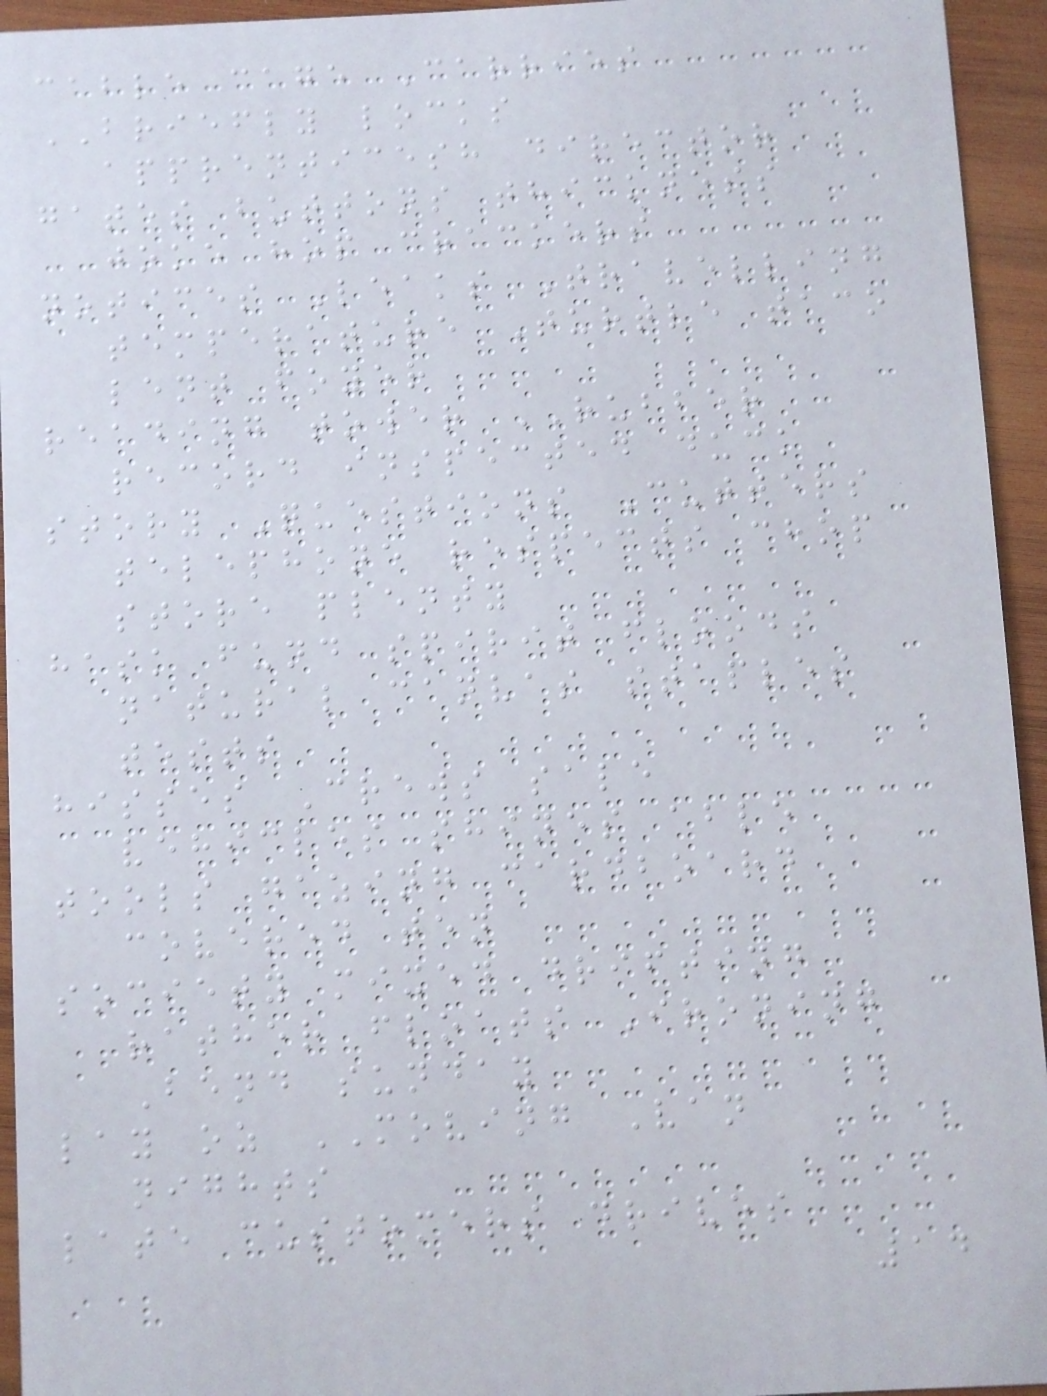cable cage Carries
BRIEFLY locks
apprenticesh director
gates buttons thickness
joke hop crackers
notices Leaks Travelling
temperature Turtle taco
lent foyer
reading tower RUBBER
record inspected duck
story Questions Cutters
telephone respects chop
store plenty
hask fund spirit floods
natural canvas staples
tests
hisses Crews sale
vehicles shines able
tools gazing cardboard
covered ten
society mixed drifting
rather floats Ironing
Bend sunday
lay oz MOVING Van
nights
late customers drives
14
